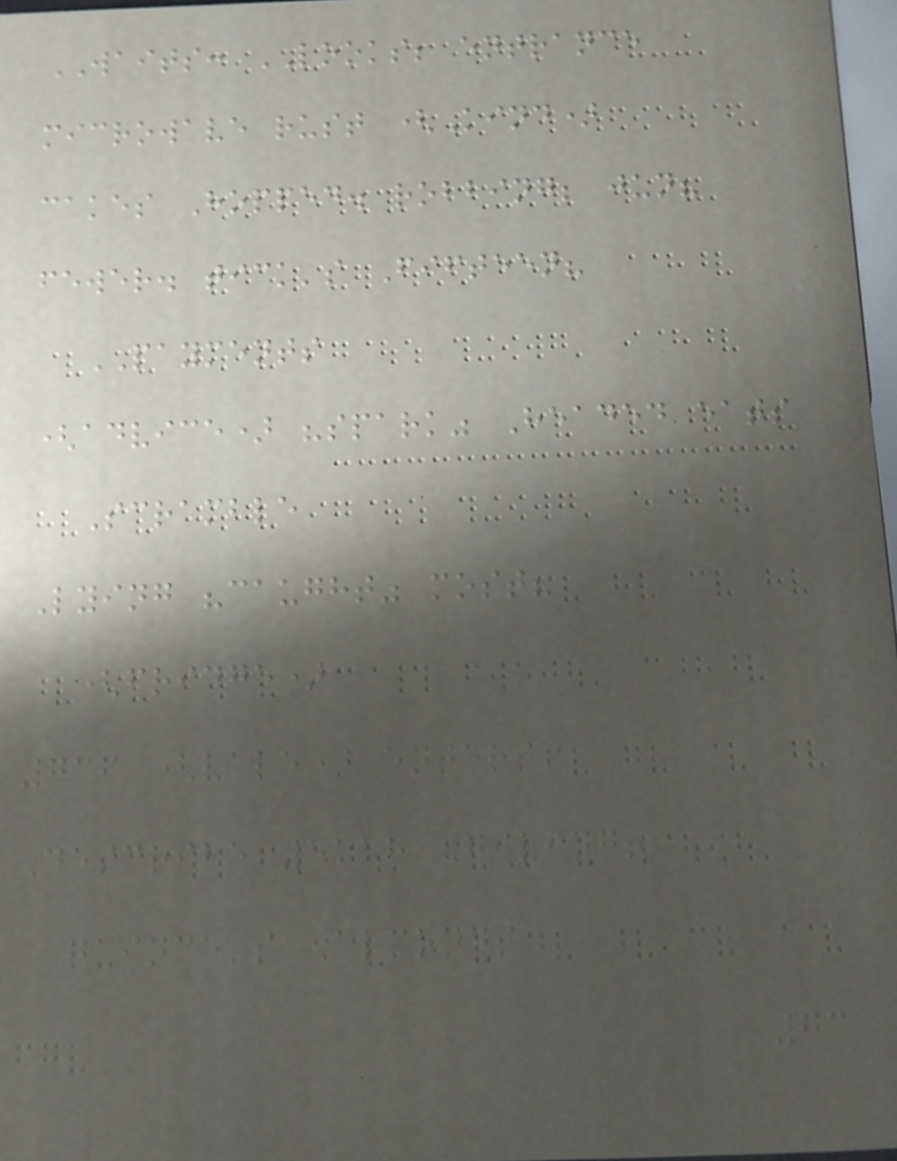WAITS: LOOKS; entrance
microwave rust (Kind)
cakes Hopped. robbing; jun?
fewer. tick's Fifteen?
PAYMENTS
(advice) "spark" Headed eats
Scramble
Lying "caught" most?
(fridge)
736 (vale) enters
Describe 5118 Giving!
quince's Almonds
73
